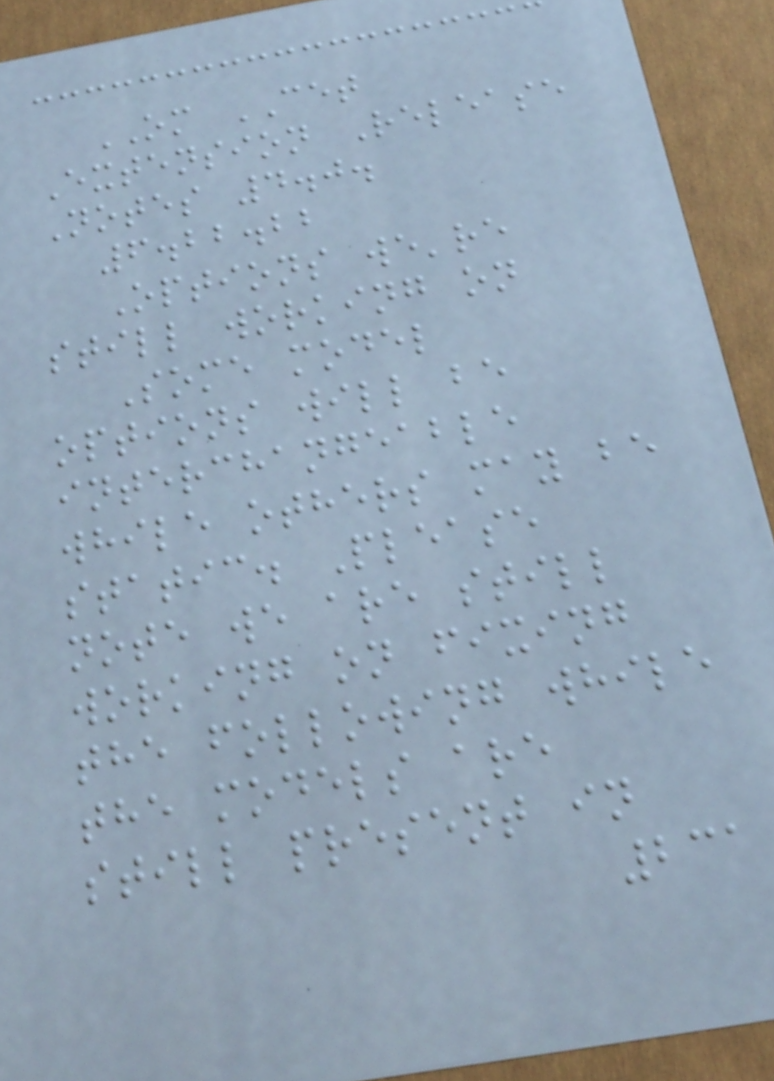OM CET
Extension Release
Notes 4.0.
6.22.22
Options we're
still working on
Some model
options will be
interchangeable
while others may be
static. Please
note we are still
working on fixing
the following while
the models are
still present in
231
